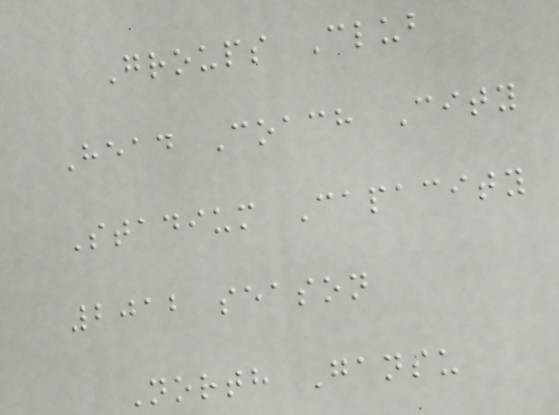Groups Club
Head Coach City
Stadium Capacity
2012 season
North Gansu
